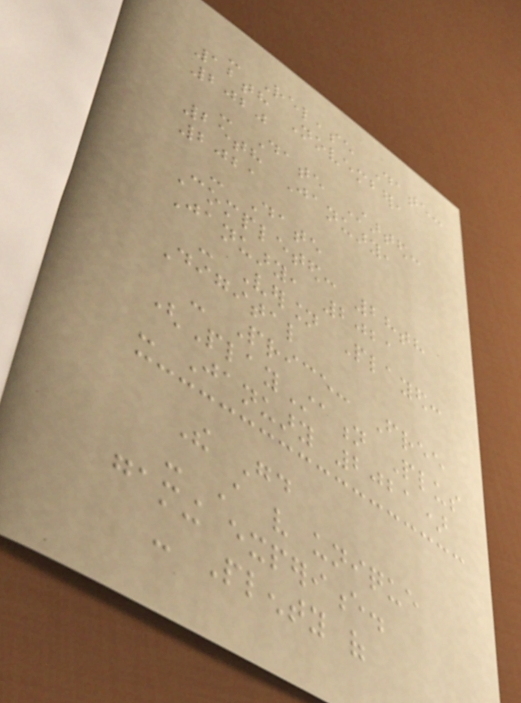- Release Date:
12th November,
2020
- Date Started:
25th January,
2021
- Date
Completed: 28th
January, 2021
- Version Played:
Digital
- Price: Free
(PlayStation Plus
- January 2021)
The Good
- A very unique
gaming experience.
- Plenty of
